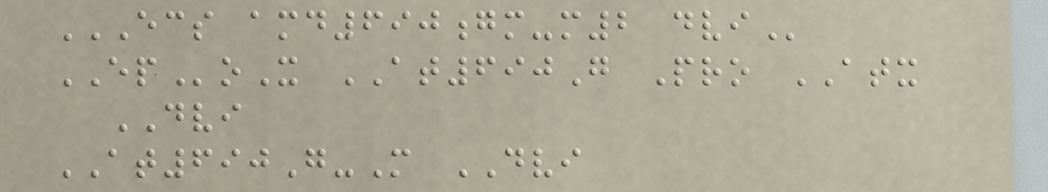ECS AMD690GM-M2 DVI
EPoX AT690G Pro ATX
DVI
AT690G-M DVI
